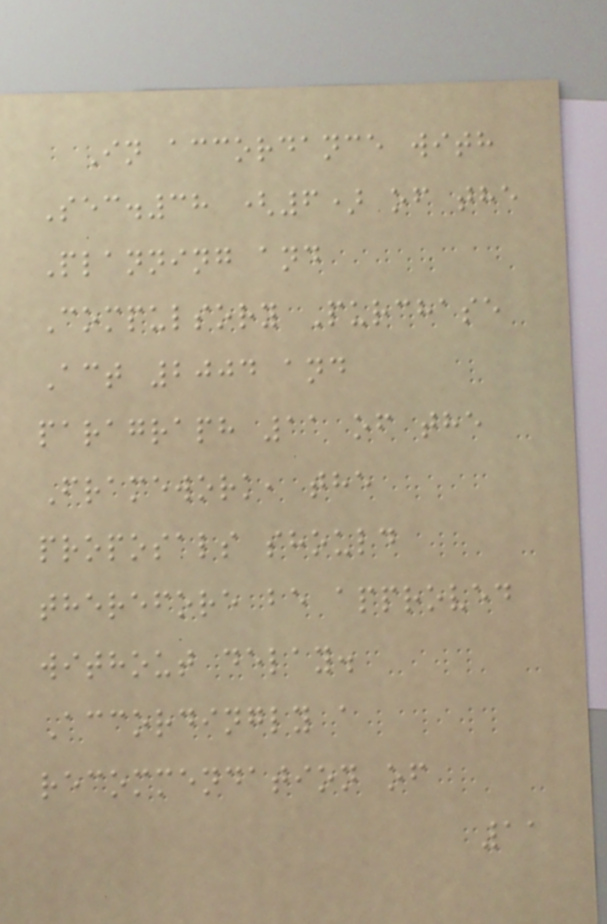In accordance with
Sec.38 (6) of the
Planning and
Compulsory Purchase
Act 2004 and
paragraph 11 of the
Framework, the
proposals should
therefore be approved
without delay.
Accordingly a
recommendation of
11
